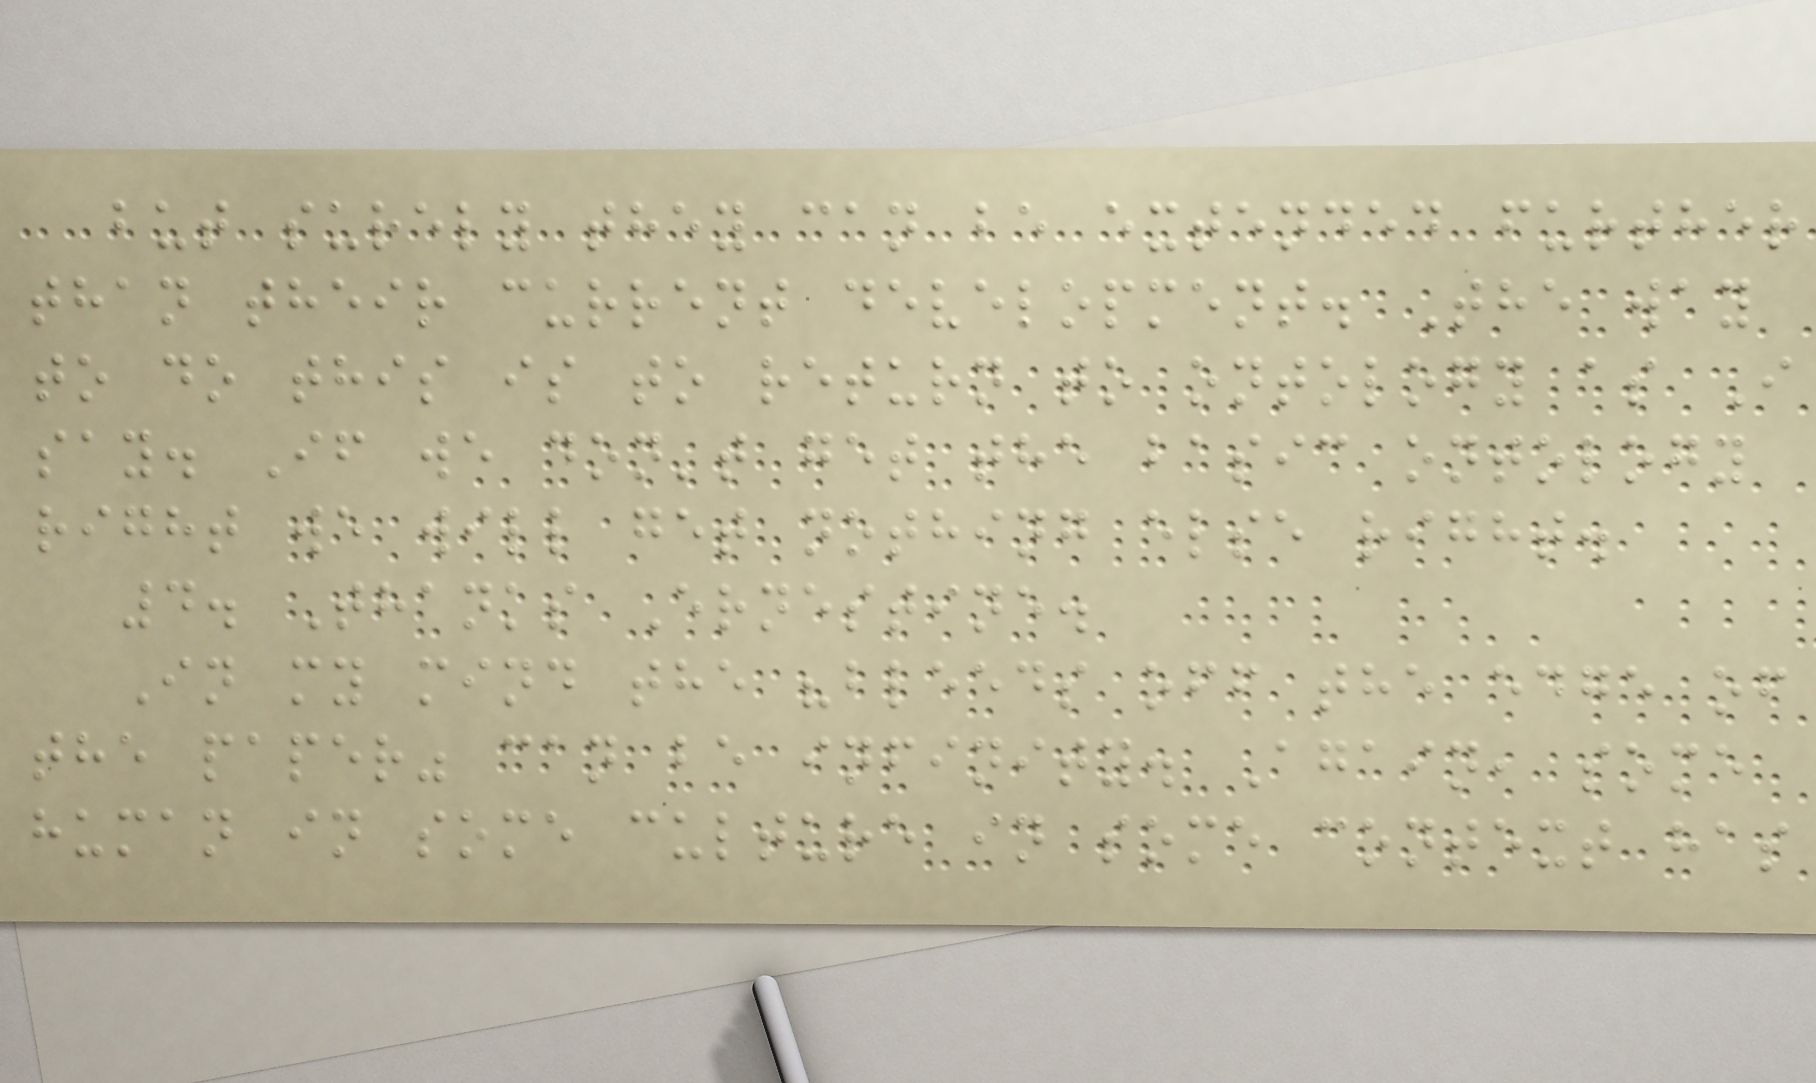but surely they can be extended further
than their current development. The way
to do this is to return to ontology as I
say. If we don't get the basic ontology
right we will get nothing else right.
4. Thanks Ernestine.
In my mind the "bleeds off the edge of
the paper" can be infinity. Again, some
human in some culture in some context has
